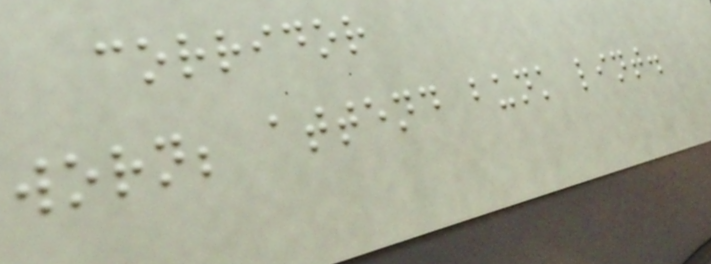corridor
worn; attend bunk lint.
